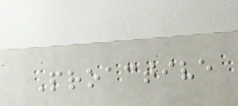Proactive
